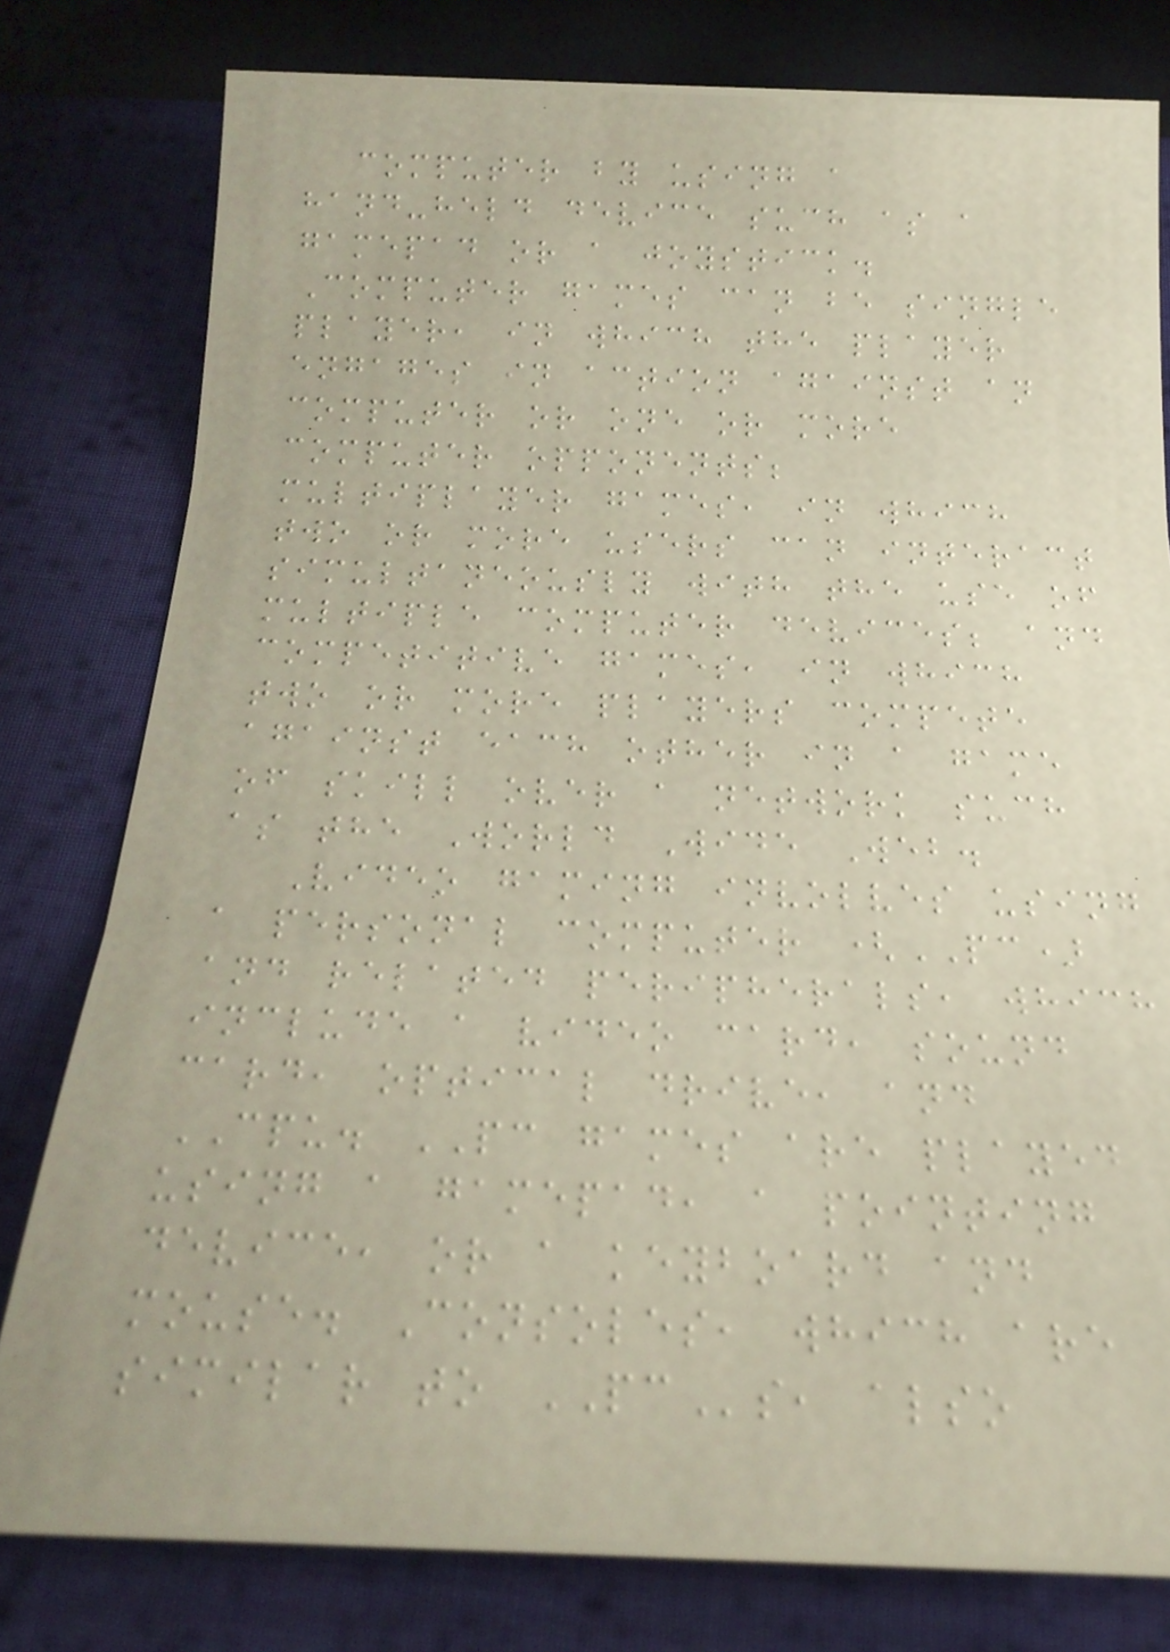computer by using a
hand-held device such as a
gamepad or a joystick.
Computer games can be single
player, in which the player
engages in action against an
computer or one or more
computer opponents;
multiplayer games, in which
two or more users can interact
simultaneously with the use of
multiple computer devices; and
competitive games, in which
two or more players compete
against each other in a game
of skill over a network such
as the World Wide Web.
Video gaming involves using
a personal computer (PC)
and related peripherals, which
include a video card, sound
card, optical drive, and
CPU. PC games are played
using a gamepad, a pointing
device, or a keyboard and
mouse. Consoles, which are
similar to PCs, also
